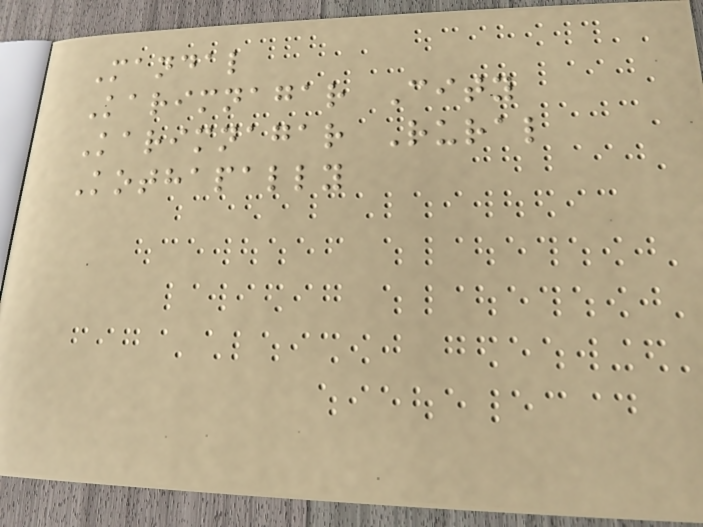Mandal
Karimnagar City
Karimnagar Rural
Kothapally
